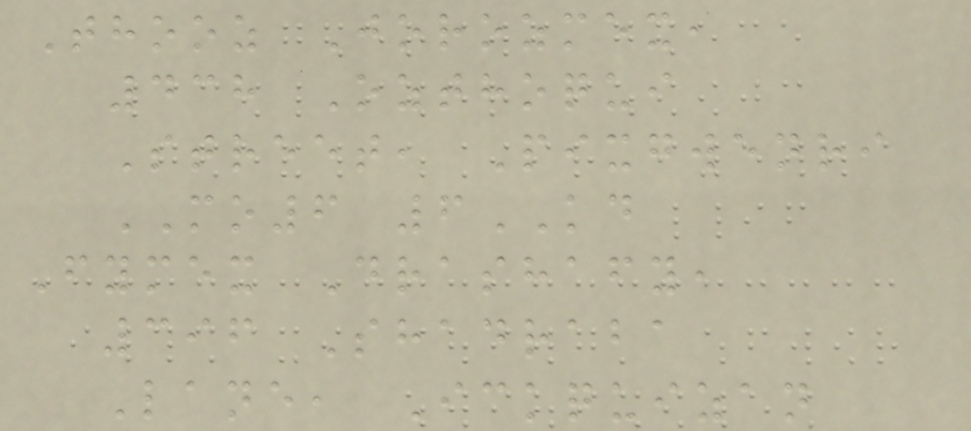Thooz Jorozmex,
438 Ozthoqui
Street, Pixgwenri
MO6 6KD
Fymex Drashafy,
396 Shadraba
Lane, Ickquizan
